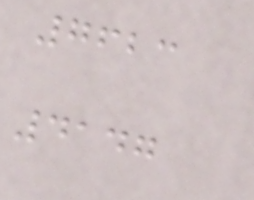7623
4147
